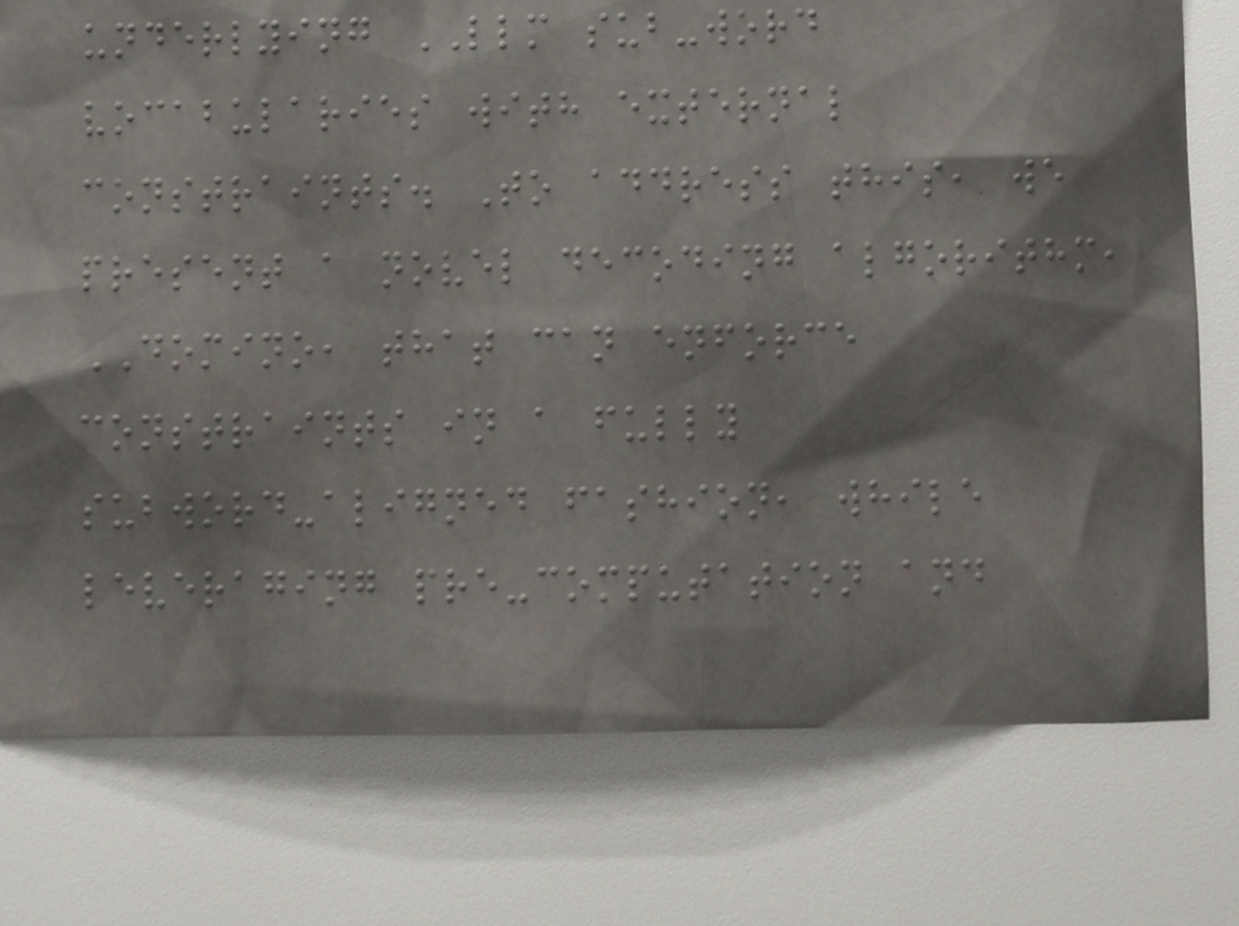underlying LLM sub-word
vocabularies with external
constraints. To address this, we
present a novel decoding algorithm,
DOMINO, that can enforce
constraints in a fully
subword-aligned fashion, while
leveraging pre-computation and
